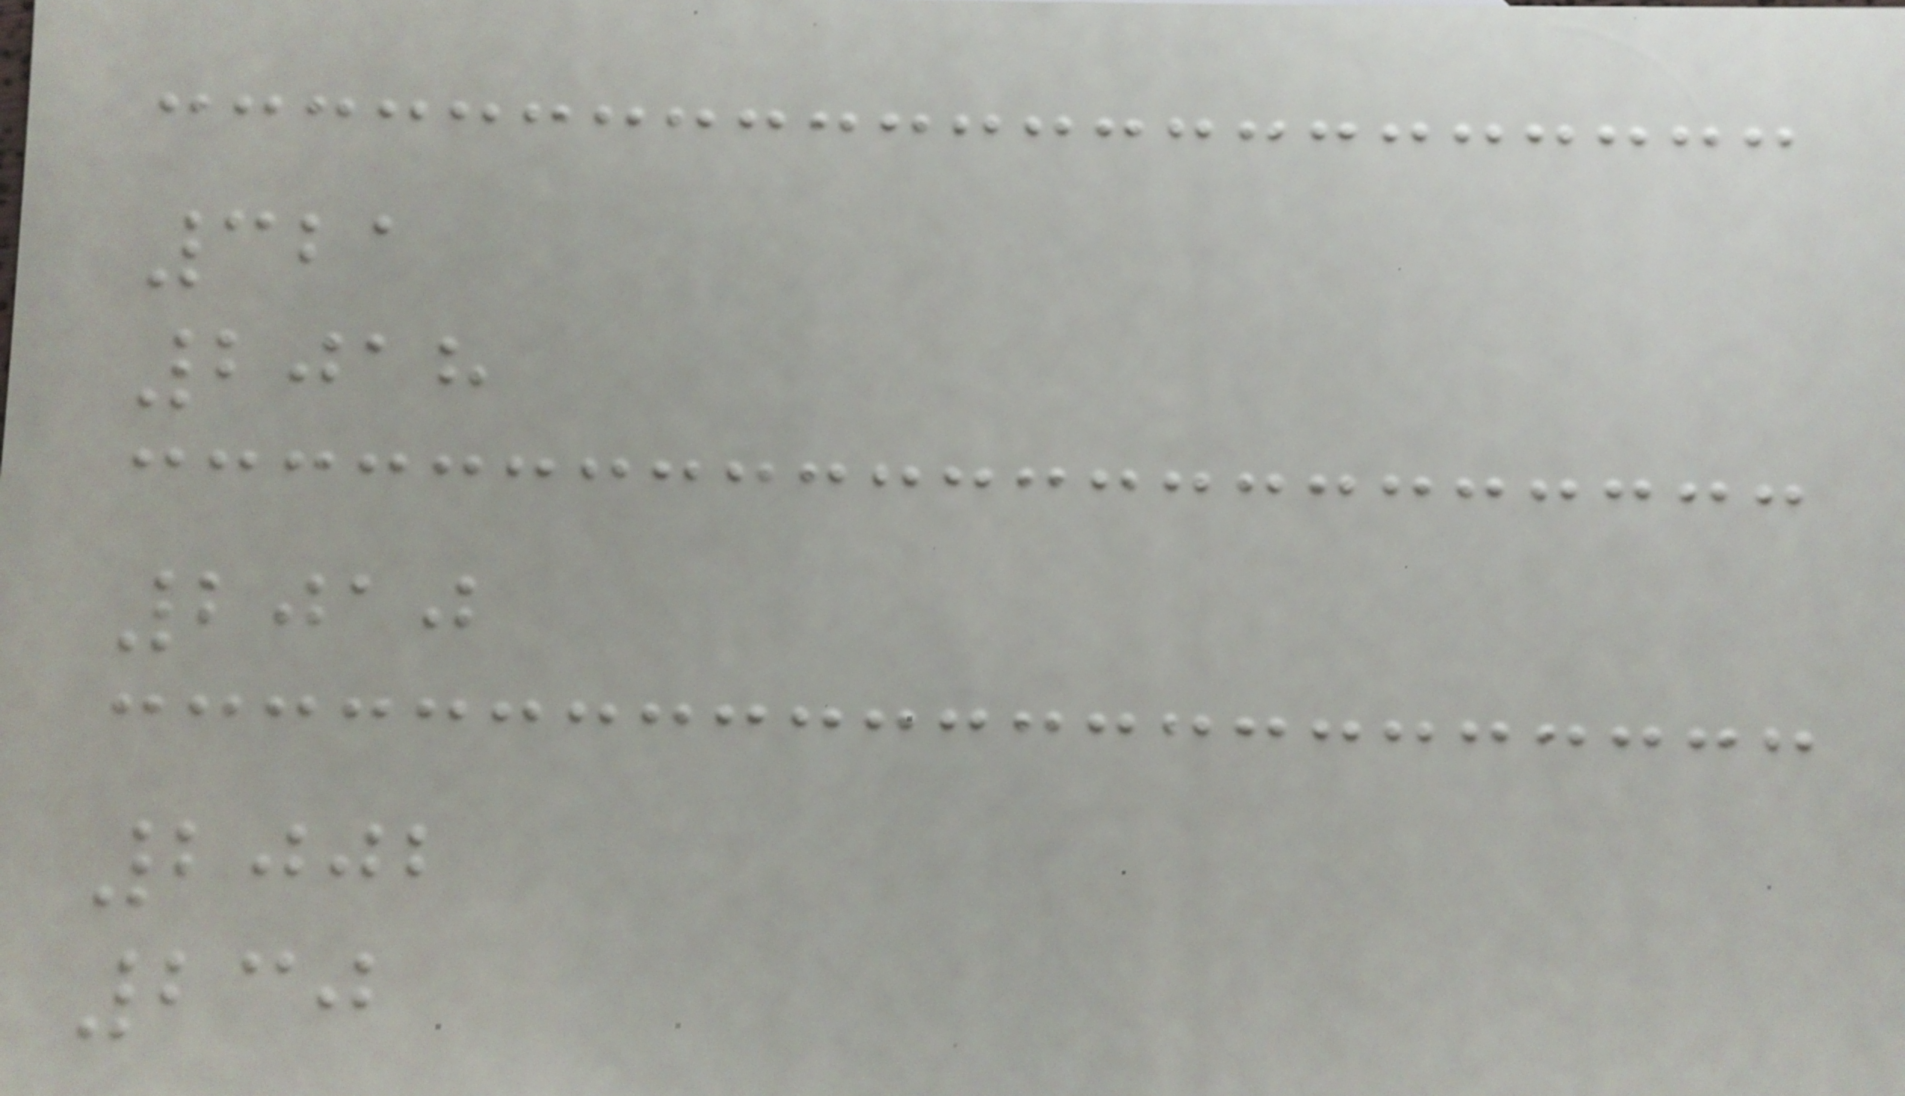321
2018
2010
2002
230
